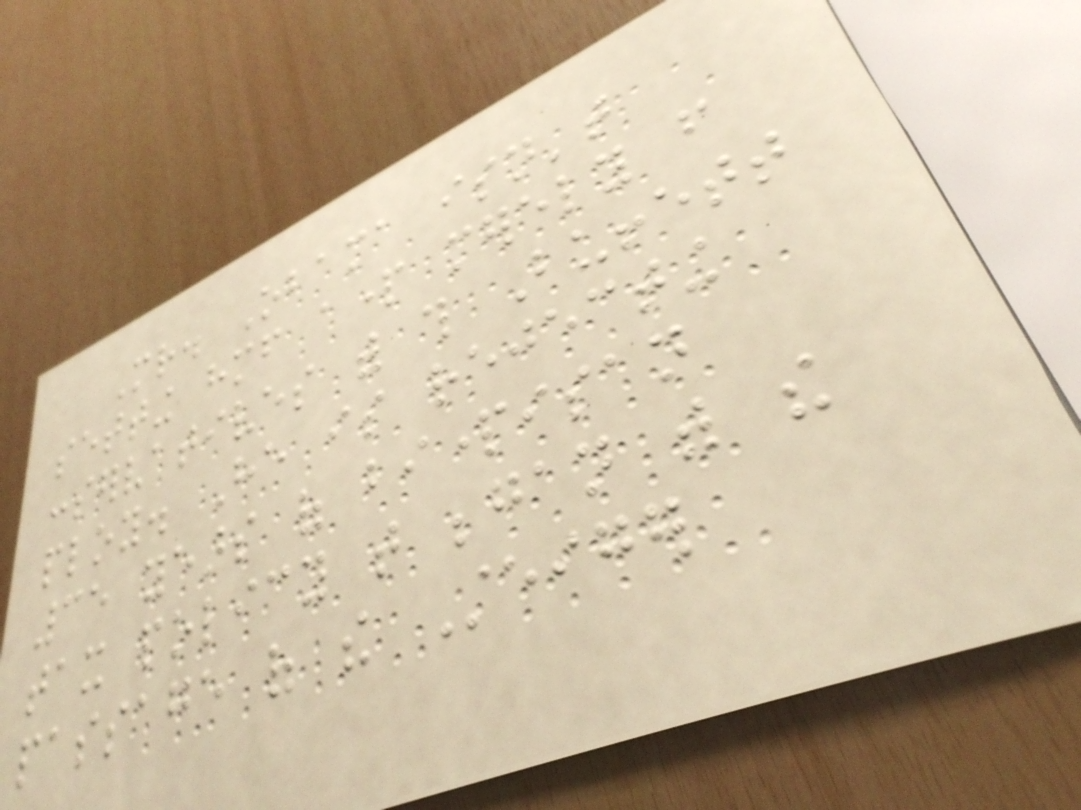Mr. Obama isn't
setting himself apart merely from
conservatives with this Buffett
ploy. He is rejecting
35 years of bipartisan
tax policy that began with the
passage of the Steiger
